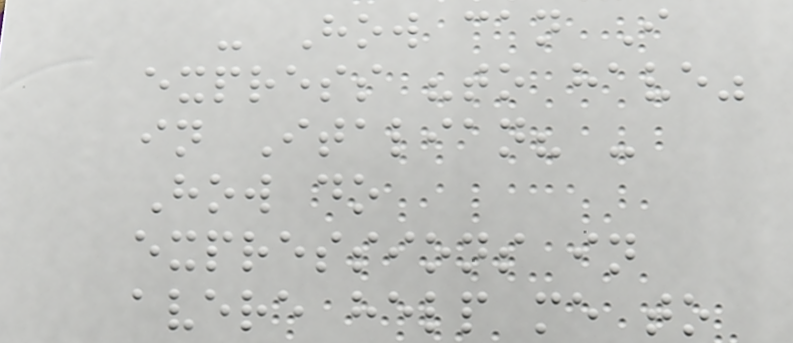- How can I
express "to have"
in Italian? -
How do
expressions in
avere help me to
